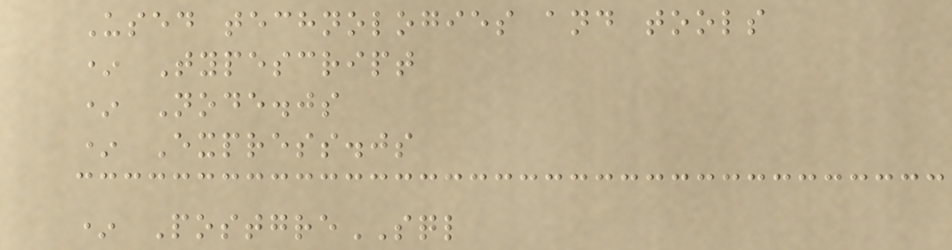Used technologies and tools
* Typescript
* Node.js
* Express.js
* PostgreSQL
